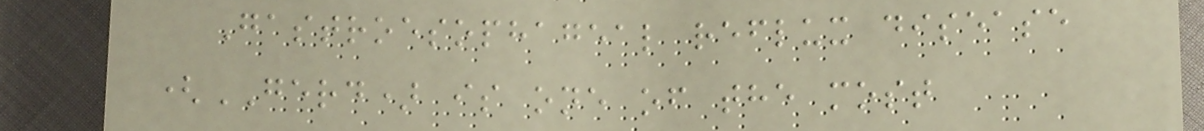Gastroesophageal reflux disease
(GERD) is one of the most
